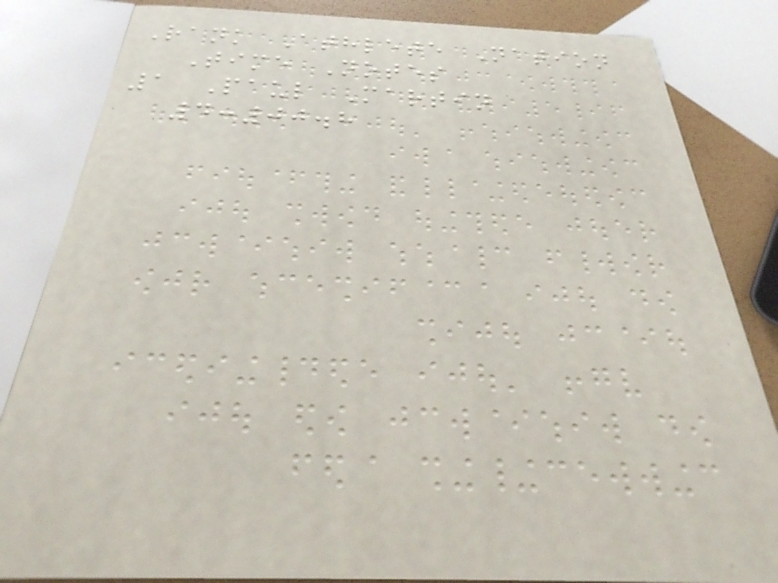Rank Athlete Nation
Time Notes
1 Paul Martin
4:00.8
